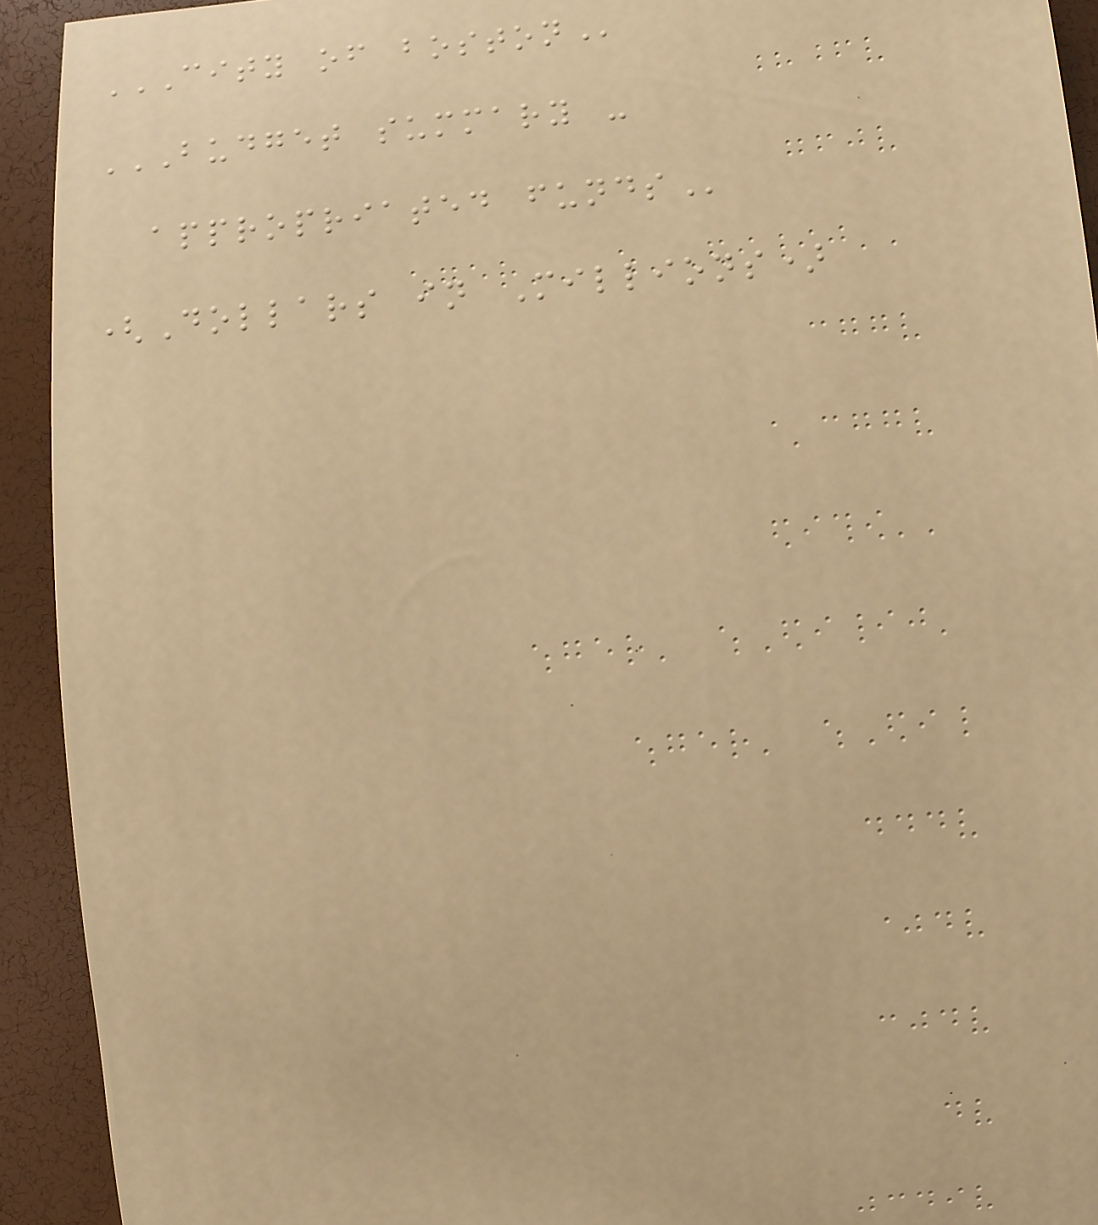CITY OF BOSTON
BUDGET SUMMARY -
APPROPRIATED FUNDS
(Dollars in Millions)
